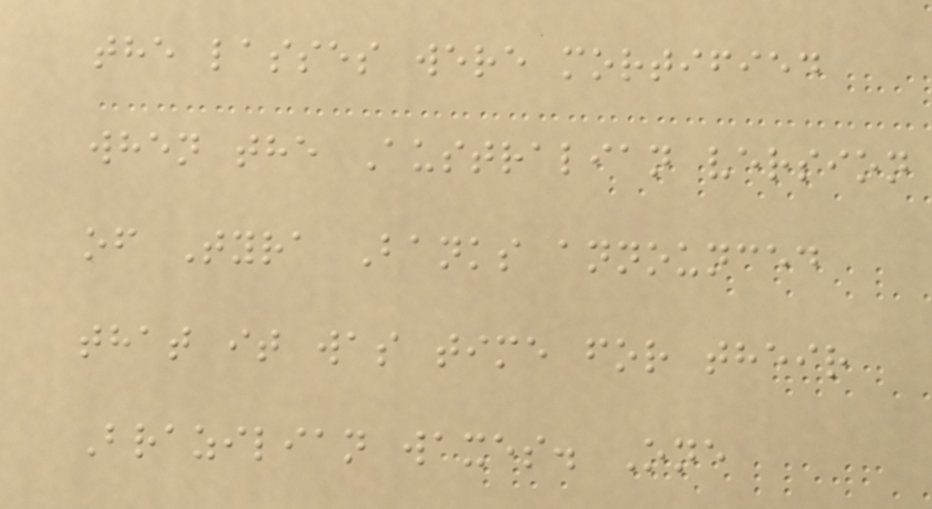the lasses were mortified
when the Australian version
of Tyra Banks announced
that it was time for their
Brazilian waxes. One
